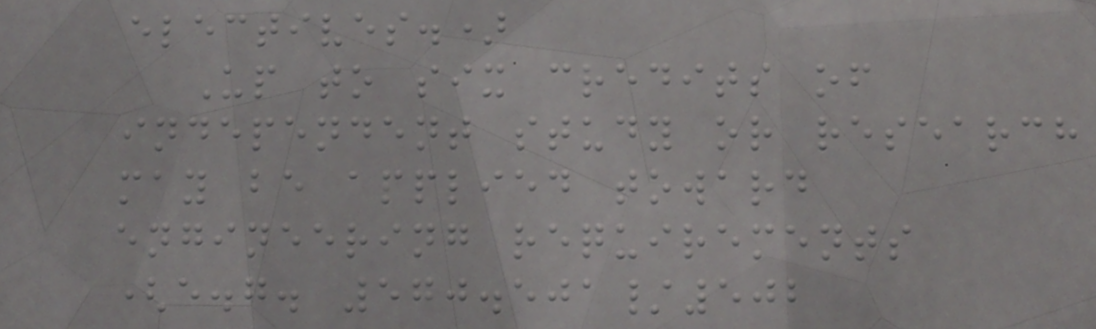electives.)
Up to six credits of
independent study or research
may be applied toward
engineering requirements
(e.g. 570.501/502
